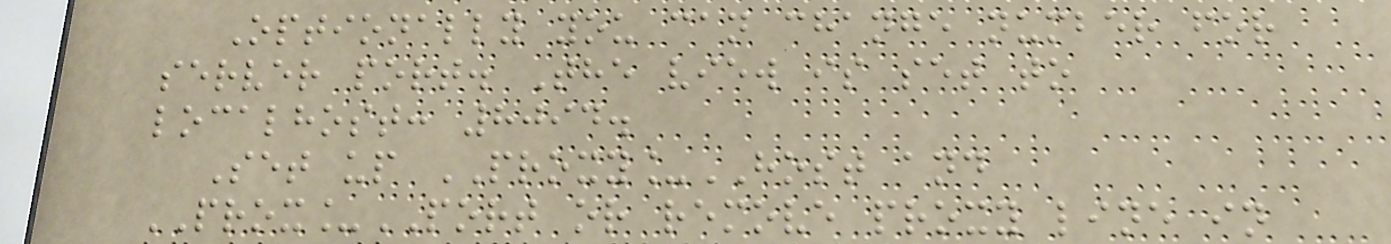Optionally you can change number for
server port. The view is set to
localhost: 8094.
Set up PROXY_HOST and
PROX_PORT or remove proxy line in
